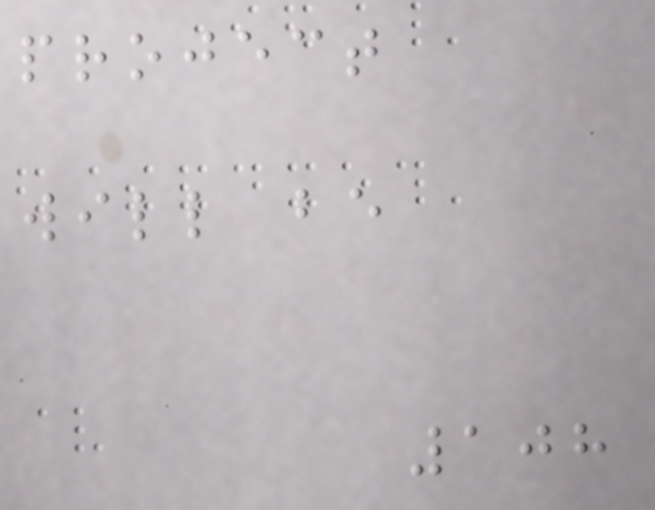project
will be
108
